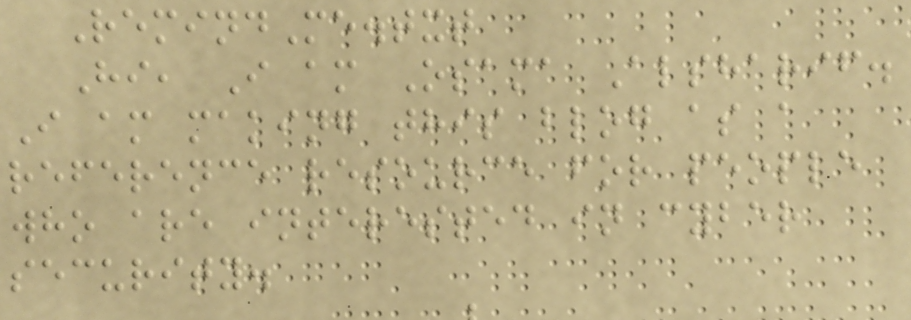RemindMe.txt
Hi, I am Osama Alsharif.
I am making this blog as a
reference resource for people
who are interested in cyber
security.
